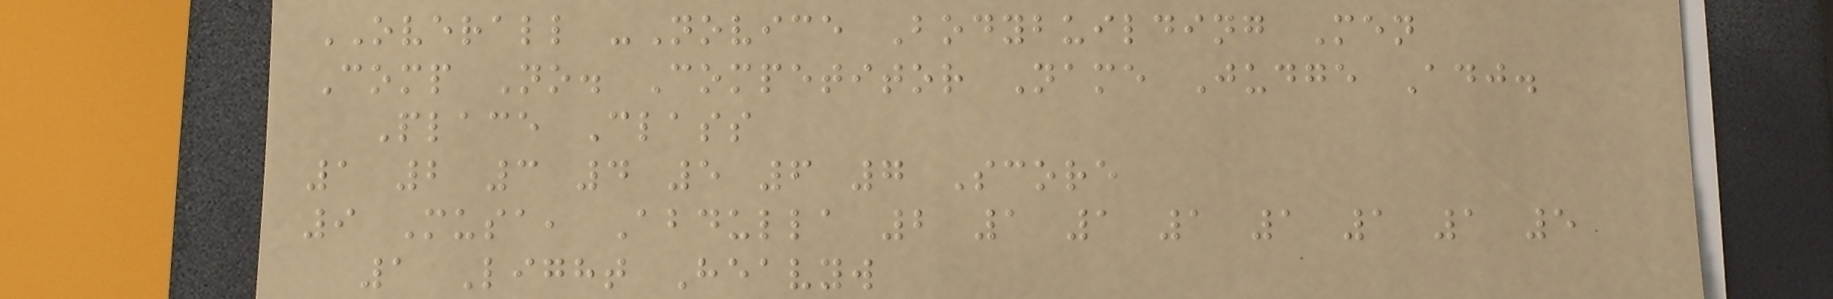OVERALL -Novice Bodybuilding Men
Comp No. Competitor Name Judge Adj.
Place Class
1 2 3 4 5 6 7 Score
9 Musa, Abdulla 2 1 1 1 1 1 1 5
1 Light Heavyw
